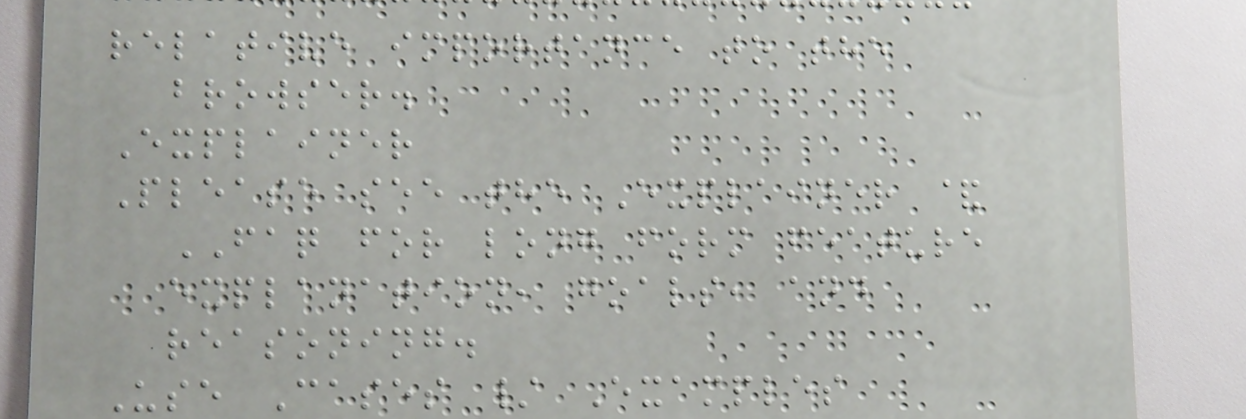relative importance to the
browser.
Explainer
Please see the Explainer &
FAQ for long form feature
explanation, goals, and
reasoning.
Use Cases / Examples
